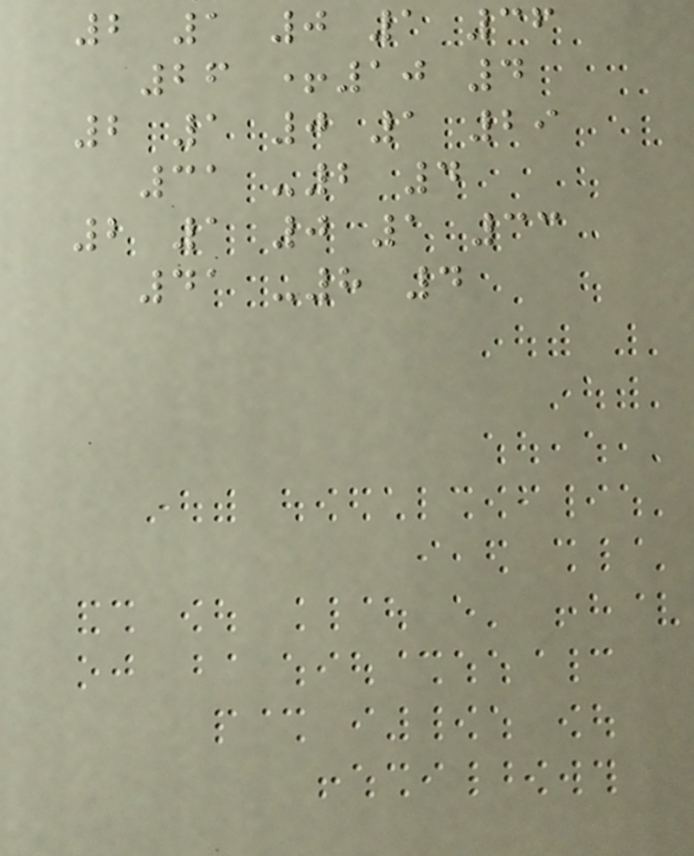2 1 0 1 36
26 +10 4
2 1 0 1 29
31 -2 4
2 1 0 1 33
41 -8 4
